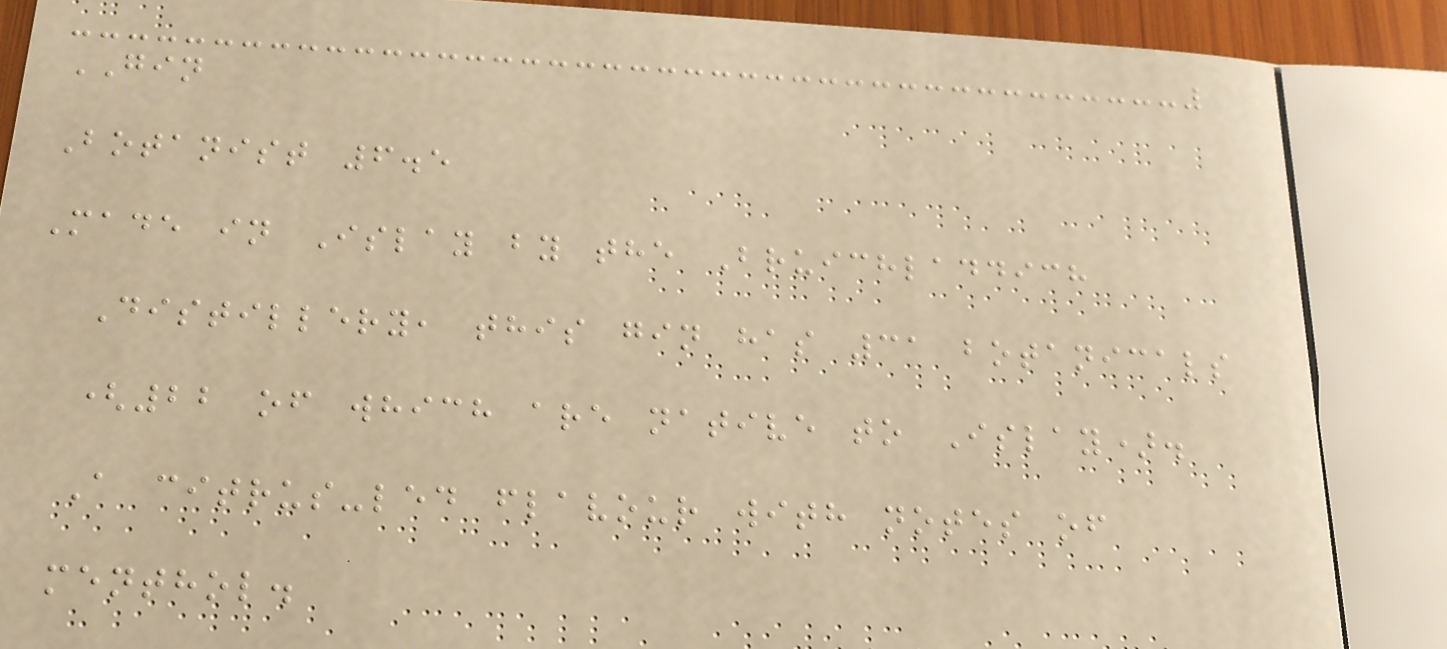GIN
Botanist 6.5
Made in Islay by the Bruichladdich
Distillery, this gin has 31 botanicals
(22 of which are native to Islay).
A citrus-led flavour with notes of
menthol.
